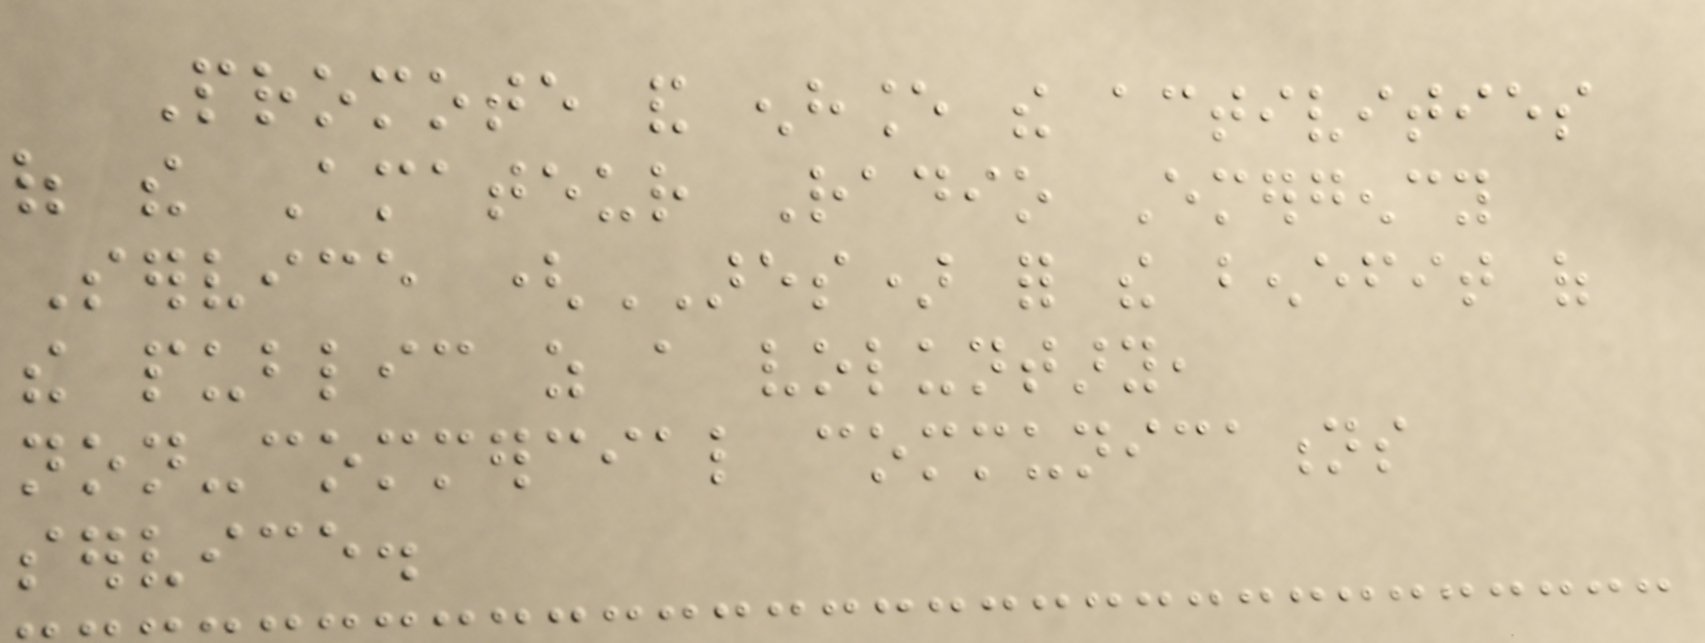Promote and enhance the activities
of the Amateur Radio Emergency
Service (ARES) for the benefit of
the public as a voluntary,
non-commercial communications
service.
